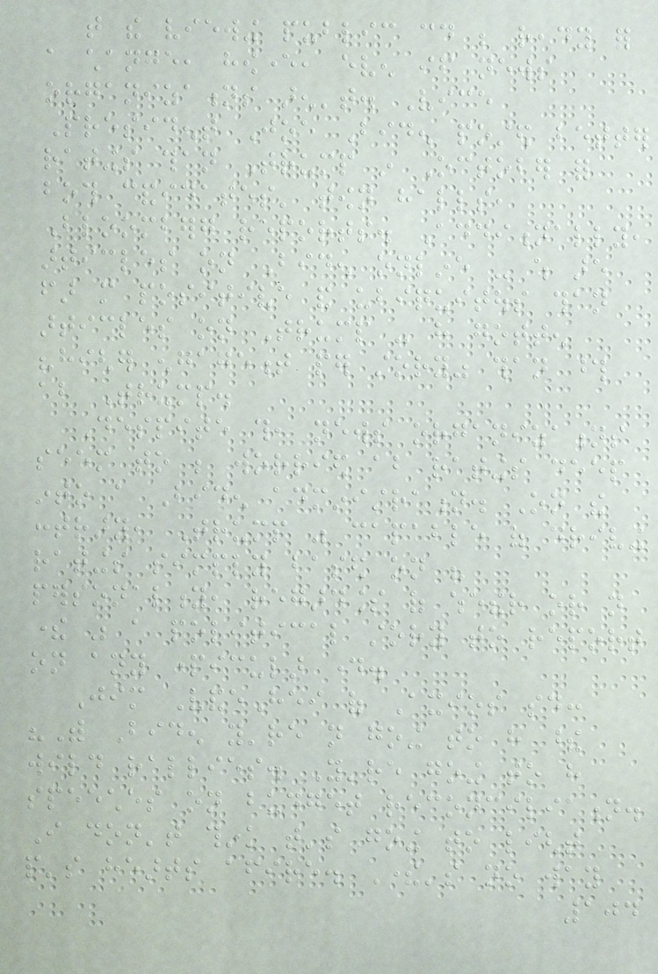that the viewing public could be ready for
a change, however, even if news
organizations aren't. Vice
President Joe Biden posted better
ratings than Trump in October for
both candidates' town halls,
Bloomberg reports. Additionally,
articles on Biden online - which are
far more positive and ubiquitous than
articles on Trump - have gotten
"higher engagement per story" than those
about Trump.
Despite this, news organizations
seem to be worried about ratings deep
into a Biden administration. On the
contrary, Trump was capable of driving
ratings simply based on his
personality, regardless of whether or not
there was a political story to report
on any particular day.
Jim VandeHei of Axios said:
"With Biden you're not going to have these
wild rallies. You're going to have
speeches on budget reconciliation.
I don't think that's going to light
people's hearts afire. There's no way
104
